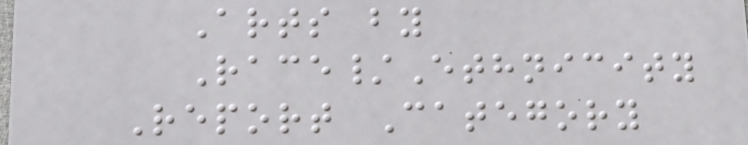Arts by
Race/Ethnicity
Report Category
